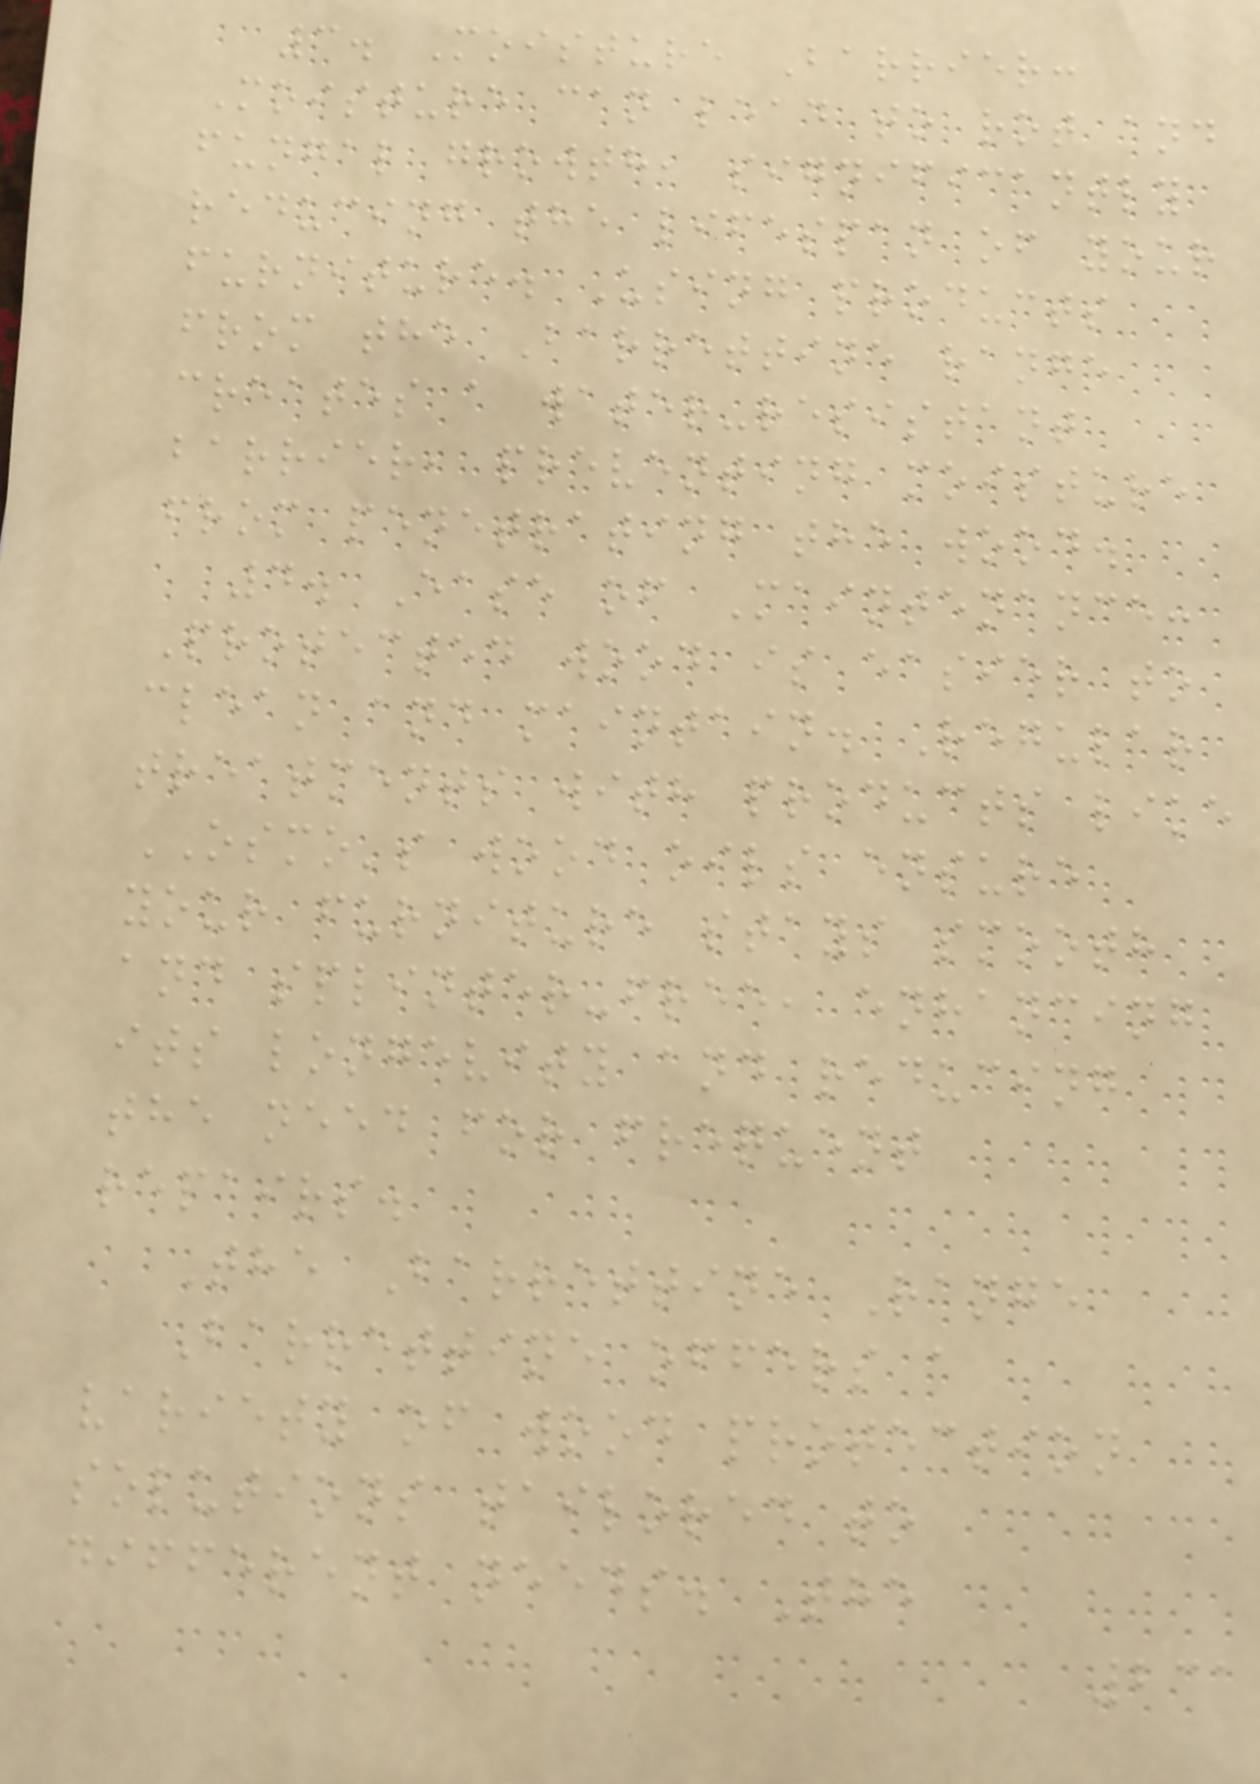3. Moisture Barrier:
Moisture can lead to rot and
fungal growth, significantly
reducing the lifespan of your
furniture. Using products
from the Barrettine range
creates a water-resistant
barrier, preventing moisture
from penetrating the wood.
4. Ease of Maintenance:
Protected wood is easier to
clean and maintain. Regular
treatments with products like
OSMO's wood oils ensure
your furniture stays smooth
and splinter-free, enhancing
its longevity and reducing
the need for frequent
repairs.
The Barrettine Range
Barrettine offers a
variety of wood protection
solutions tailored to
different needs. The
231
